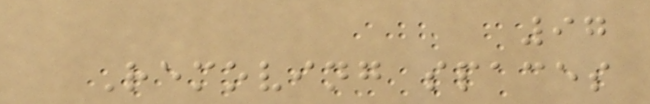97
Removing spaces
